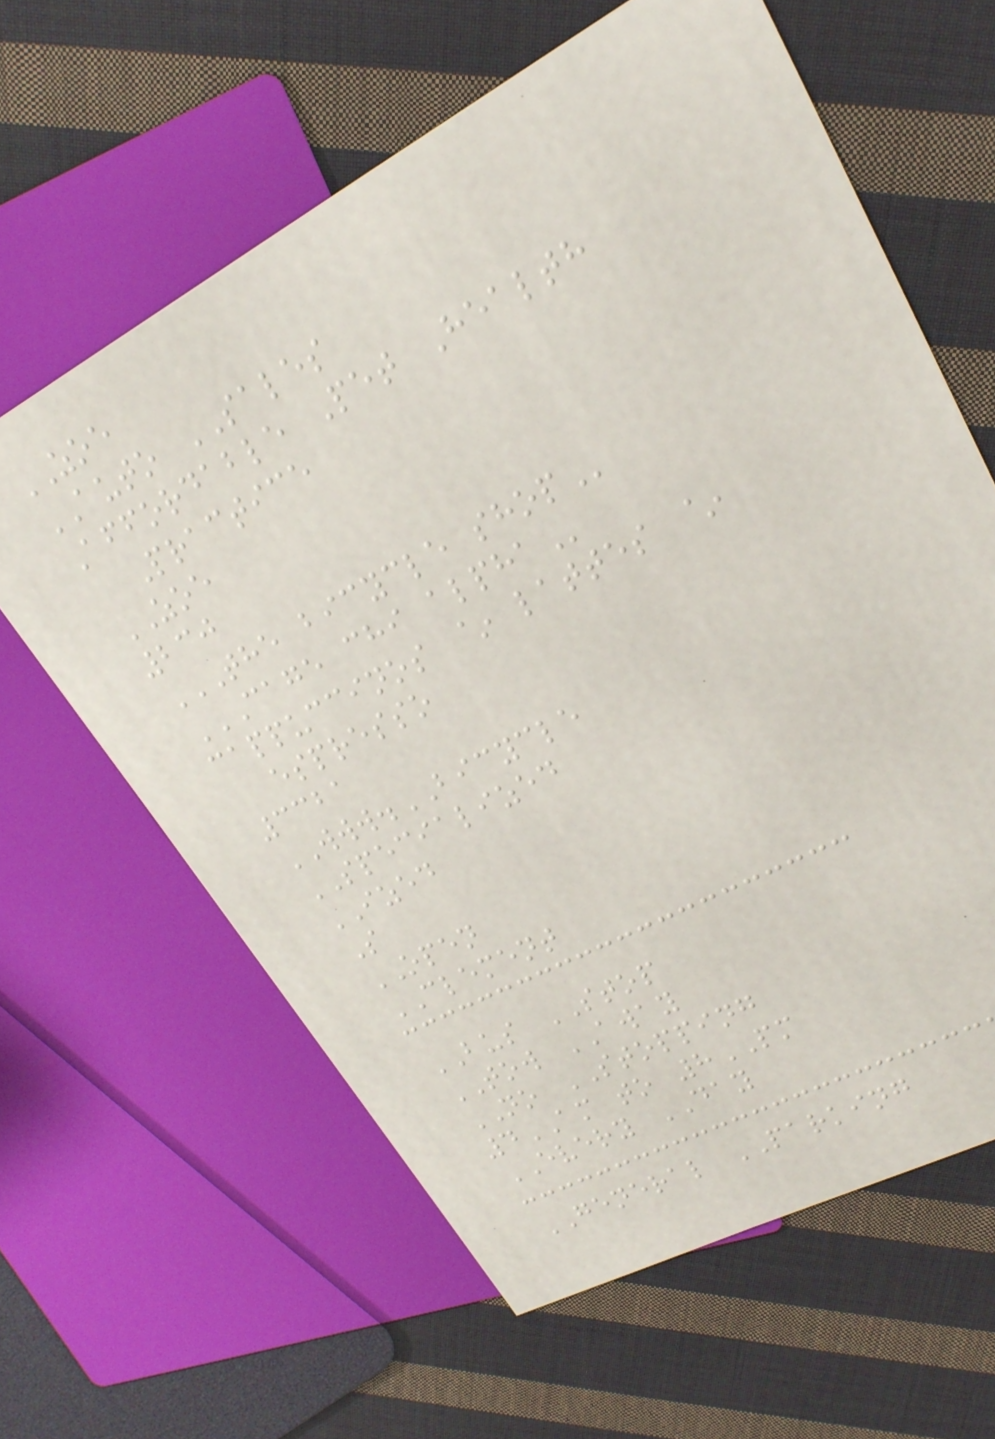ZOE
AUTO SALES
Affordable Pet Health
Practice
ZOE
230
THE BICYCLE SHOP
CAGE CHI ALPHA
cappuccinos ~ lattes ~
espresso
3321
WWW.BICYCLE
SPECIALIZED
IZED
S
OPEN
CLEMENT
BUS STOP
TOW AWAY
NO STOPPING
4AM to 8PM
EVERY DAY
GENERAL PARKING
